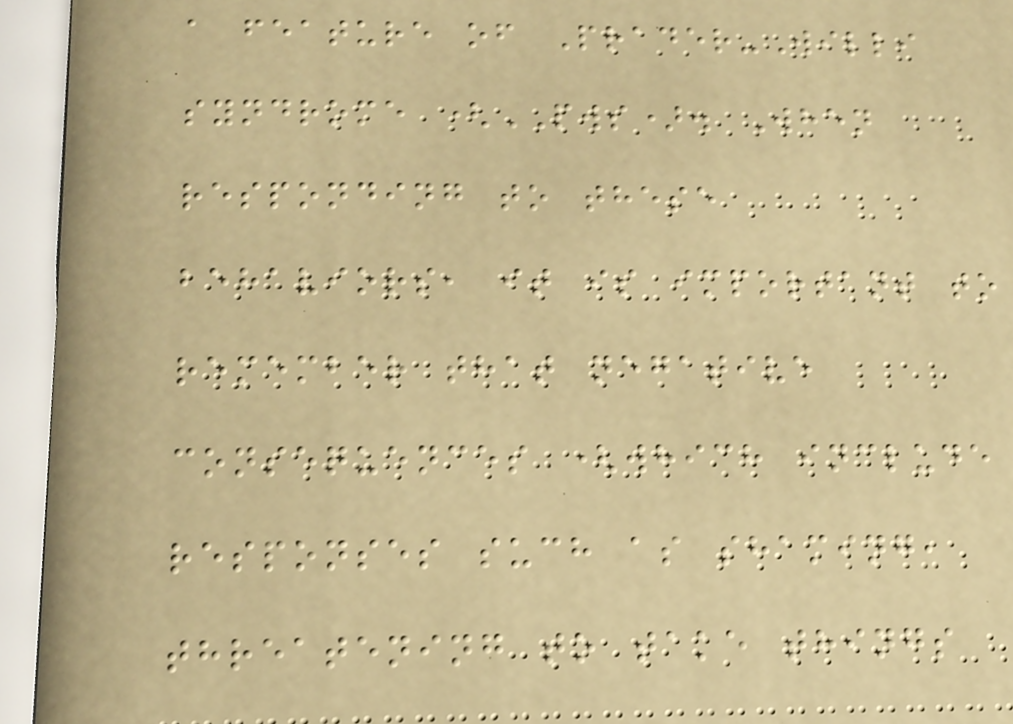a feature of Prader-Willi
syndrome (PWS). When
responding to these
behaviors, it is important to
remember that negative
consequences (which include
responses such as shaming,
threatening to take things
